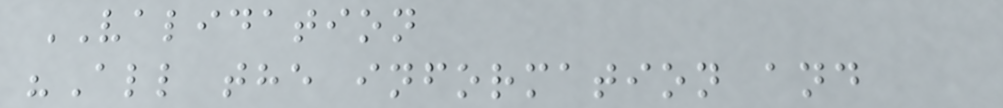VALIDATION
"All the information and
